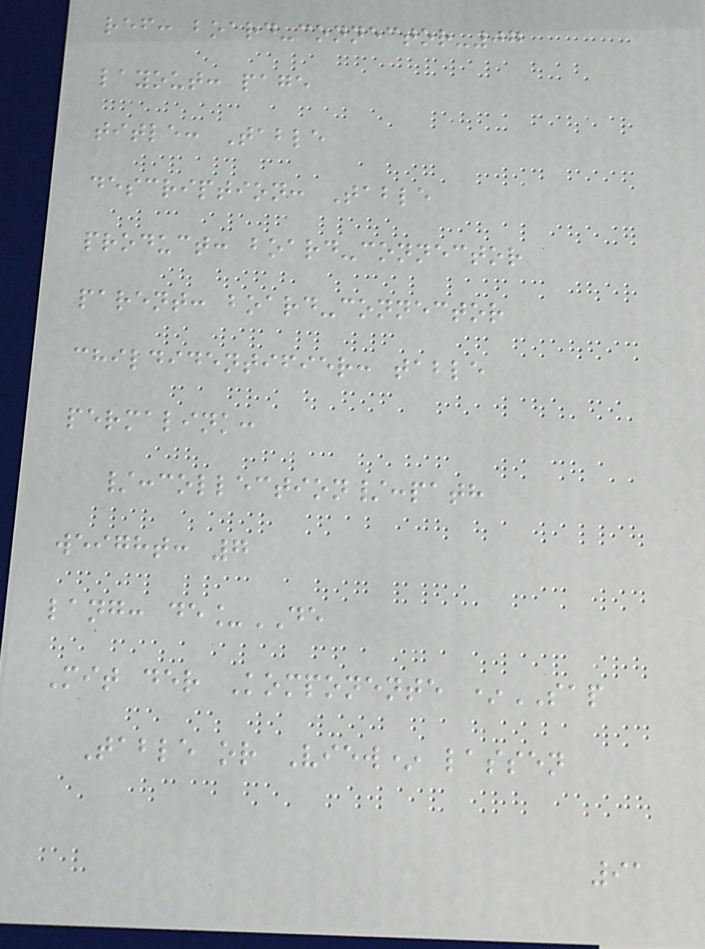ref: board-connector-07
layout: page
title: Table
description: Table
product: board-connector
parent: board-connector
childidentifier: table
permalink:
/:collection/:path
weight: 7
lang: de_DE
Mit der Komponente *SAP
Table or View* lassen
91
